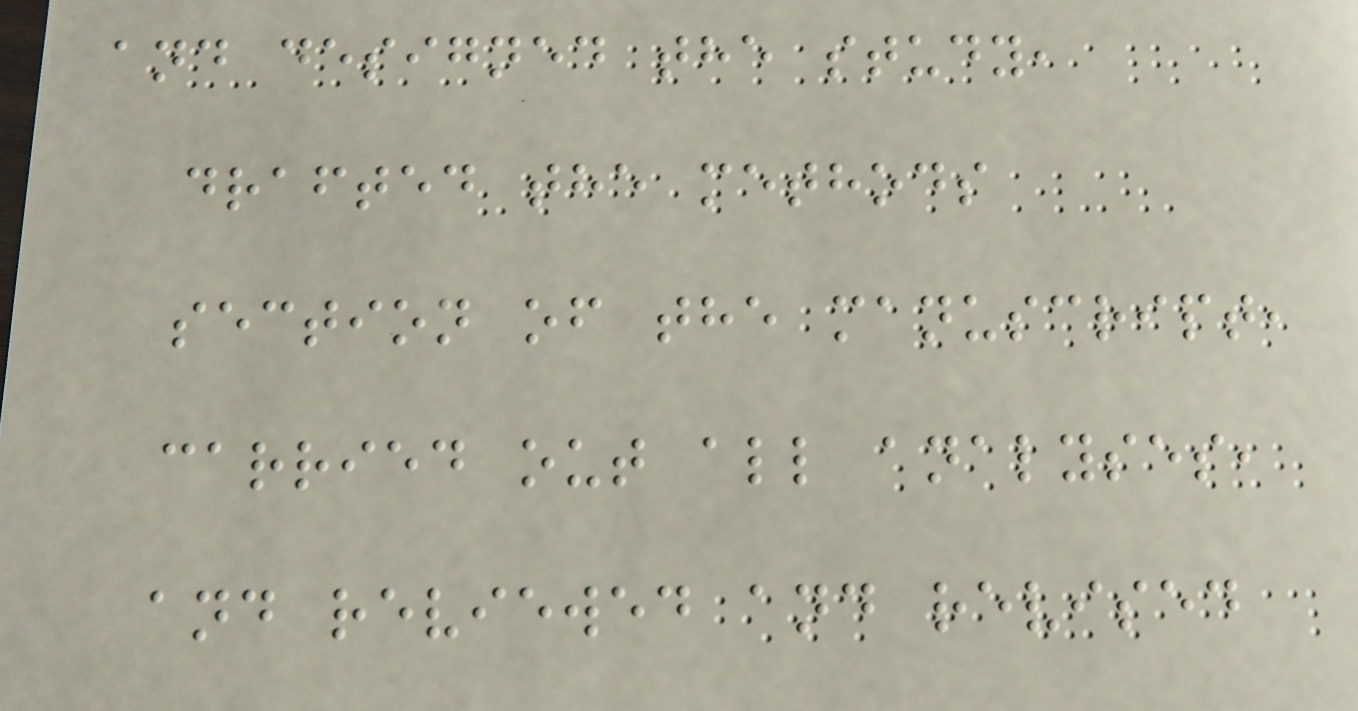and designed the study,
drafted the methods
section of the manuscript,
carried out all analyses,
and reviewed and revised
